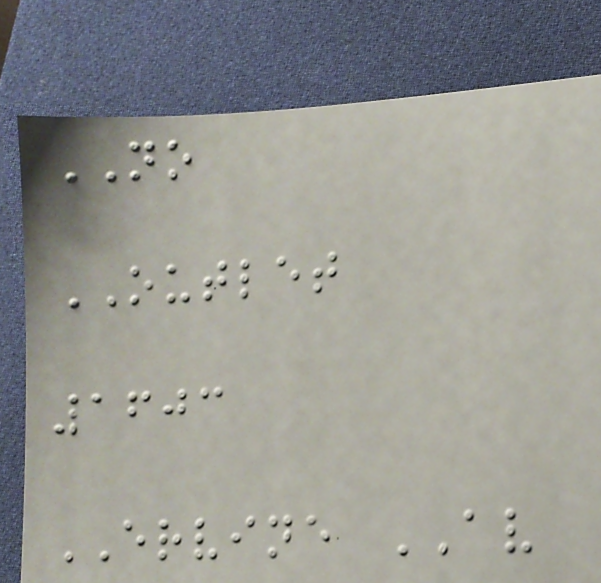NO
OUTLET
1603
ERVINE AV
